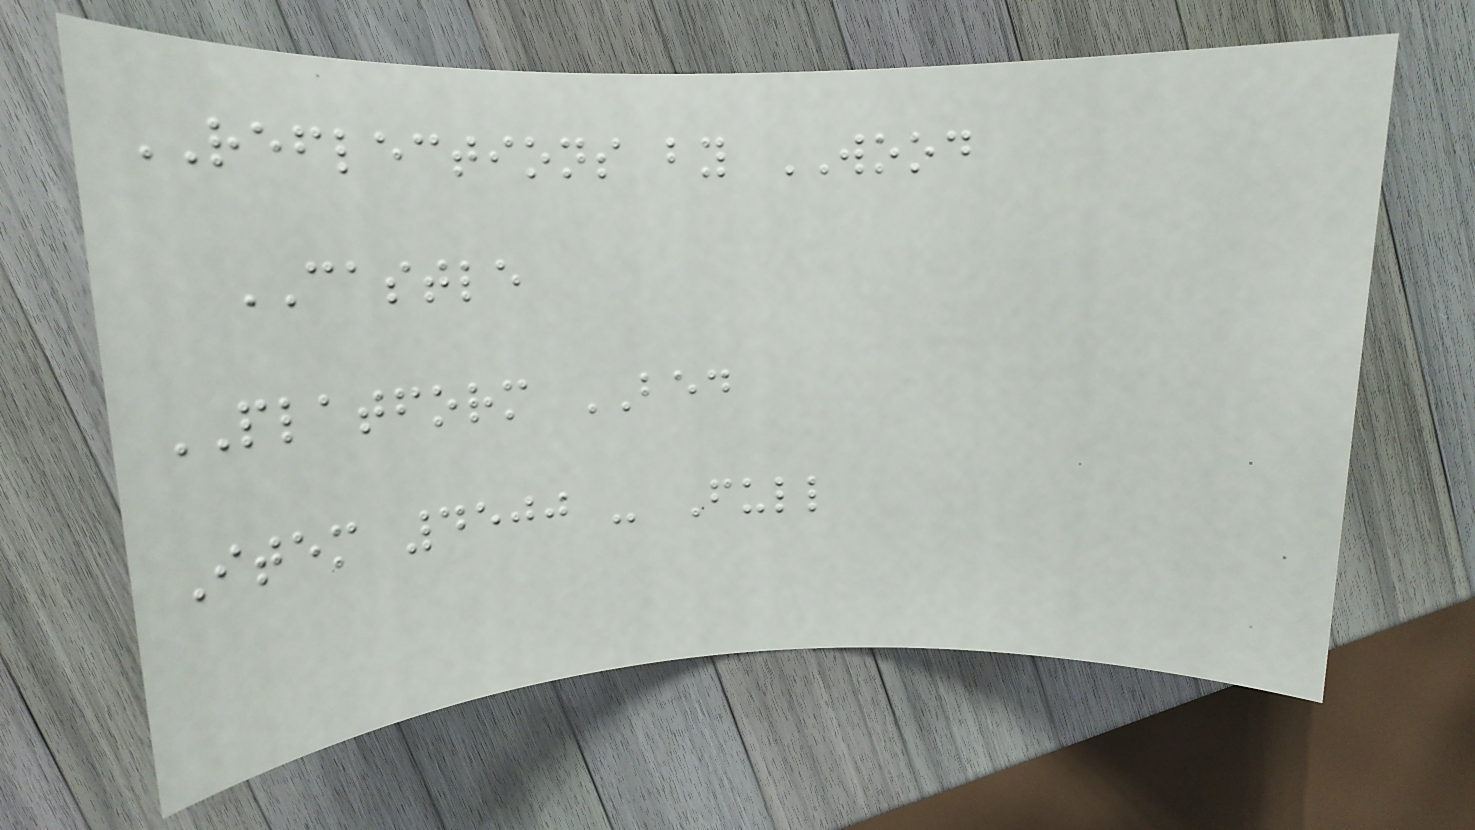REFLECTIONS by WOOD
CASTLE
PLATFORM BED
Item 4500 - Full
